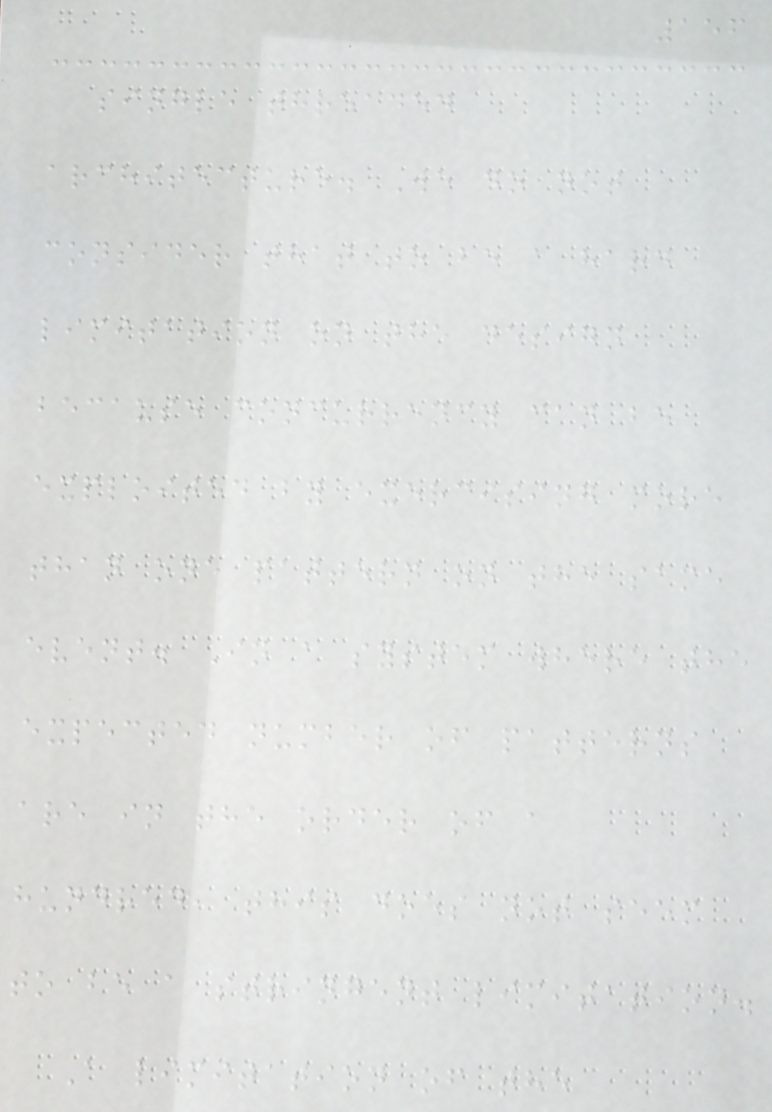156
single threaded
architecture. We do not
consider that to be a hard
limitation on the design
because concurrency can be
exploited by exercising more
than one pattern on the same
event. In a system where the
expected number of patterns
are in the order of a
hundred, this does not seem
to be a stringent limitation.
A limitation of the
